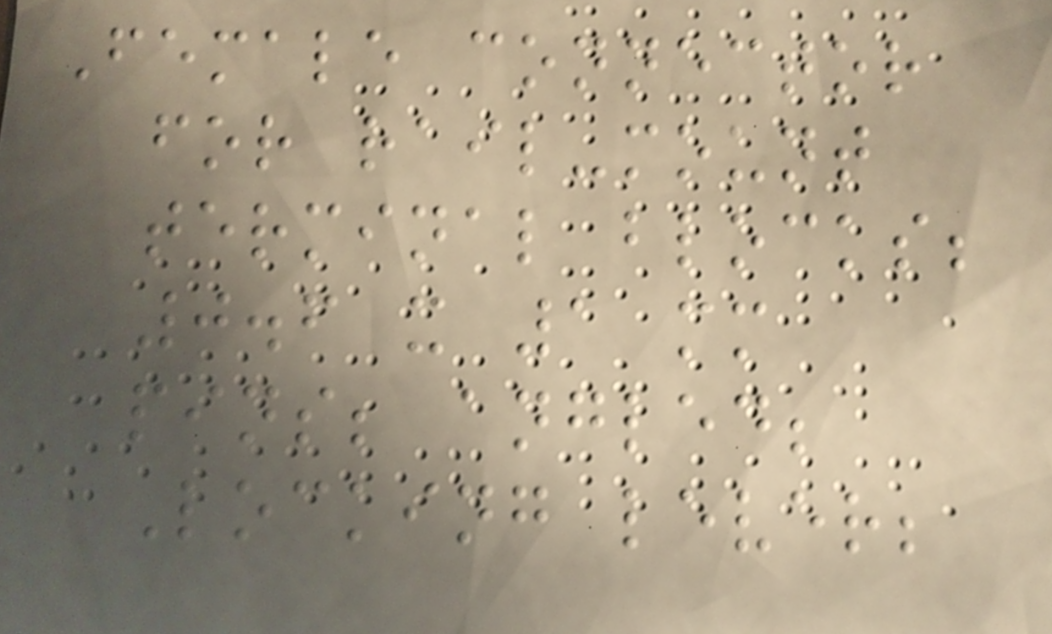Female connector
for rail-mount
terminal blocks;
0.6 x 1 mm
pins; angled;
Locking lever;
